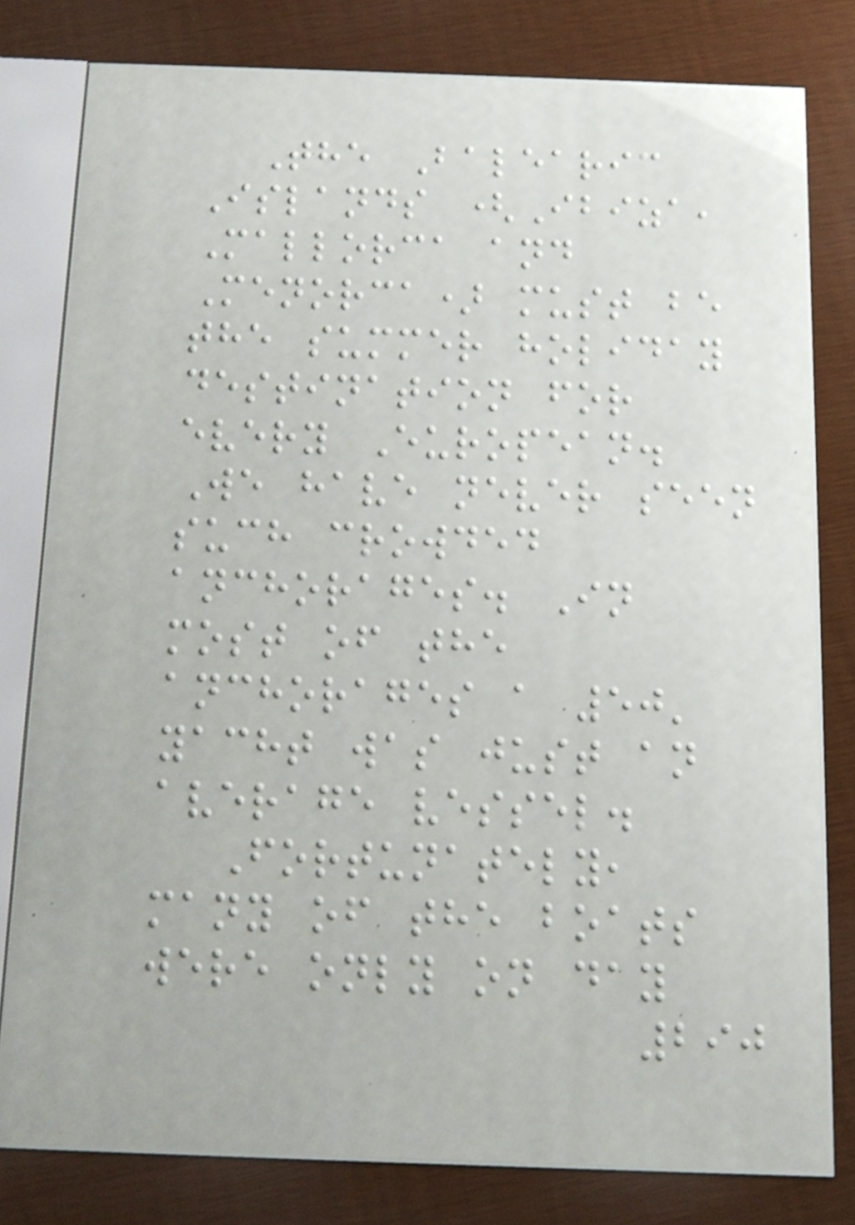The Balearic
Islands (Ibiza,
Mallorca and
Menorca) must be
the summer holiday
destination for
every European.
We have never seen
such crowded
anchorages. In
most of the
anchorages a 50'
yacht was just an
average vessel.
Fortunately,
many of the boats
were only on day
290
